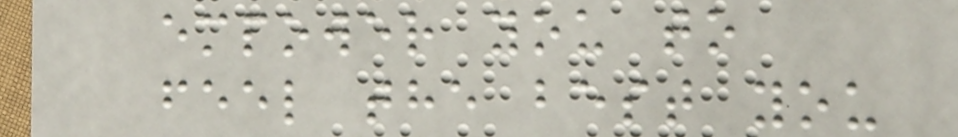empower you to
feel the best you
